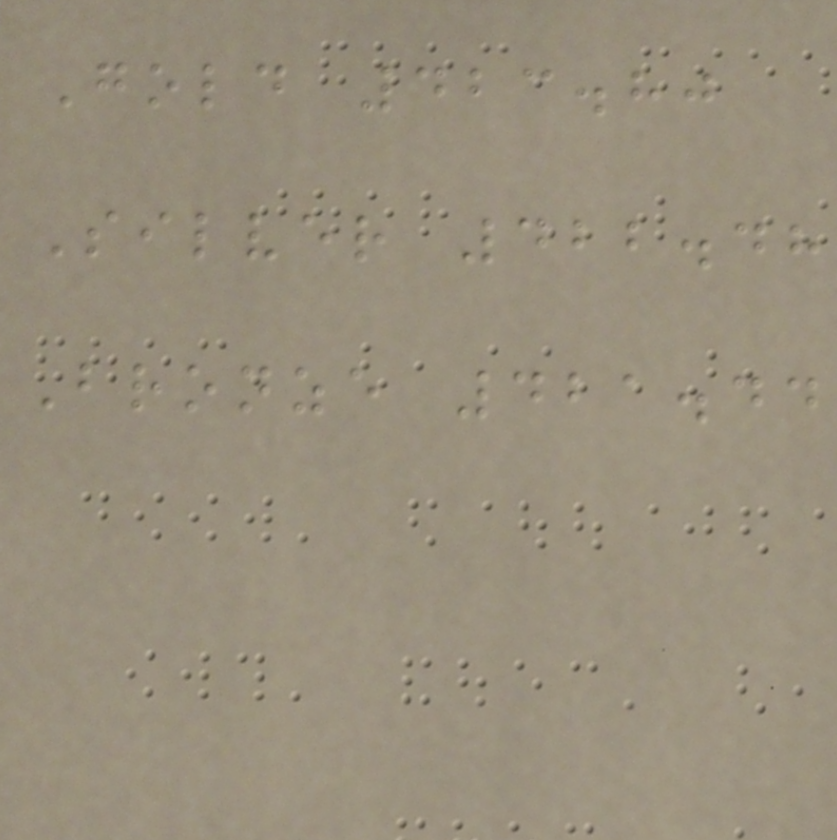Gold 423.80
Silver 422.48
Bronze 421.44
